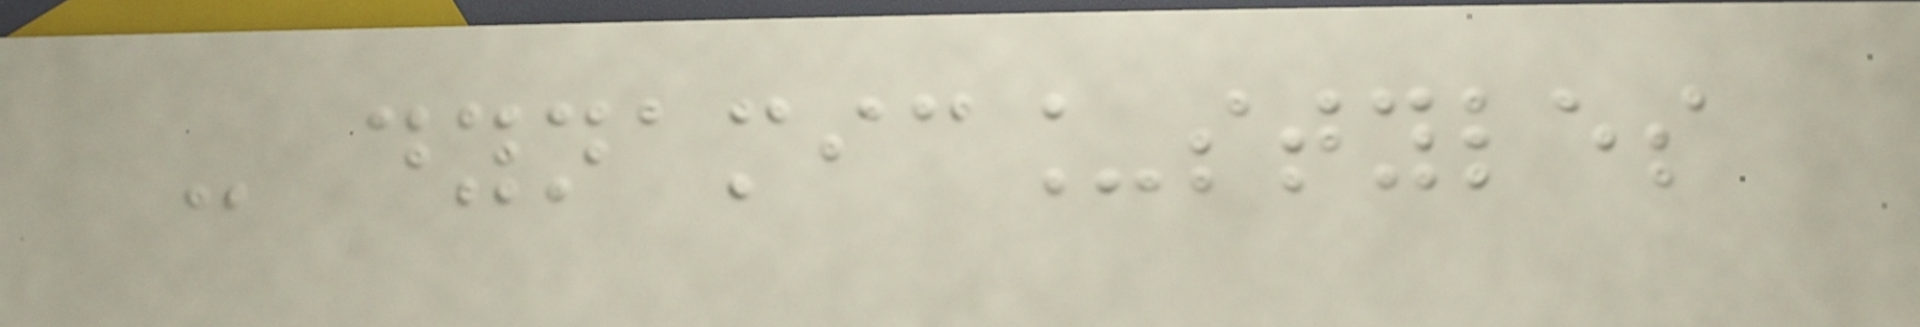- dynamic_styles
